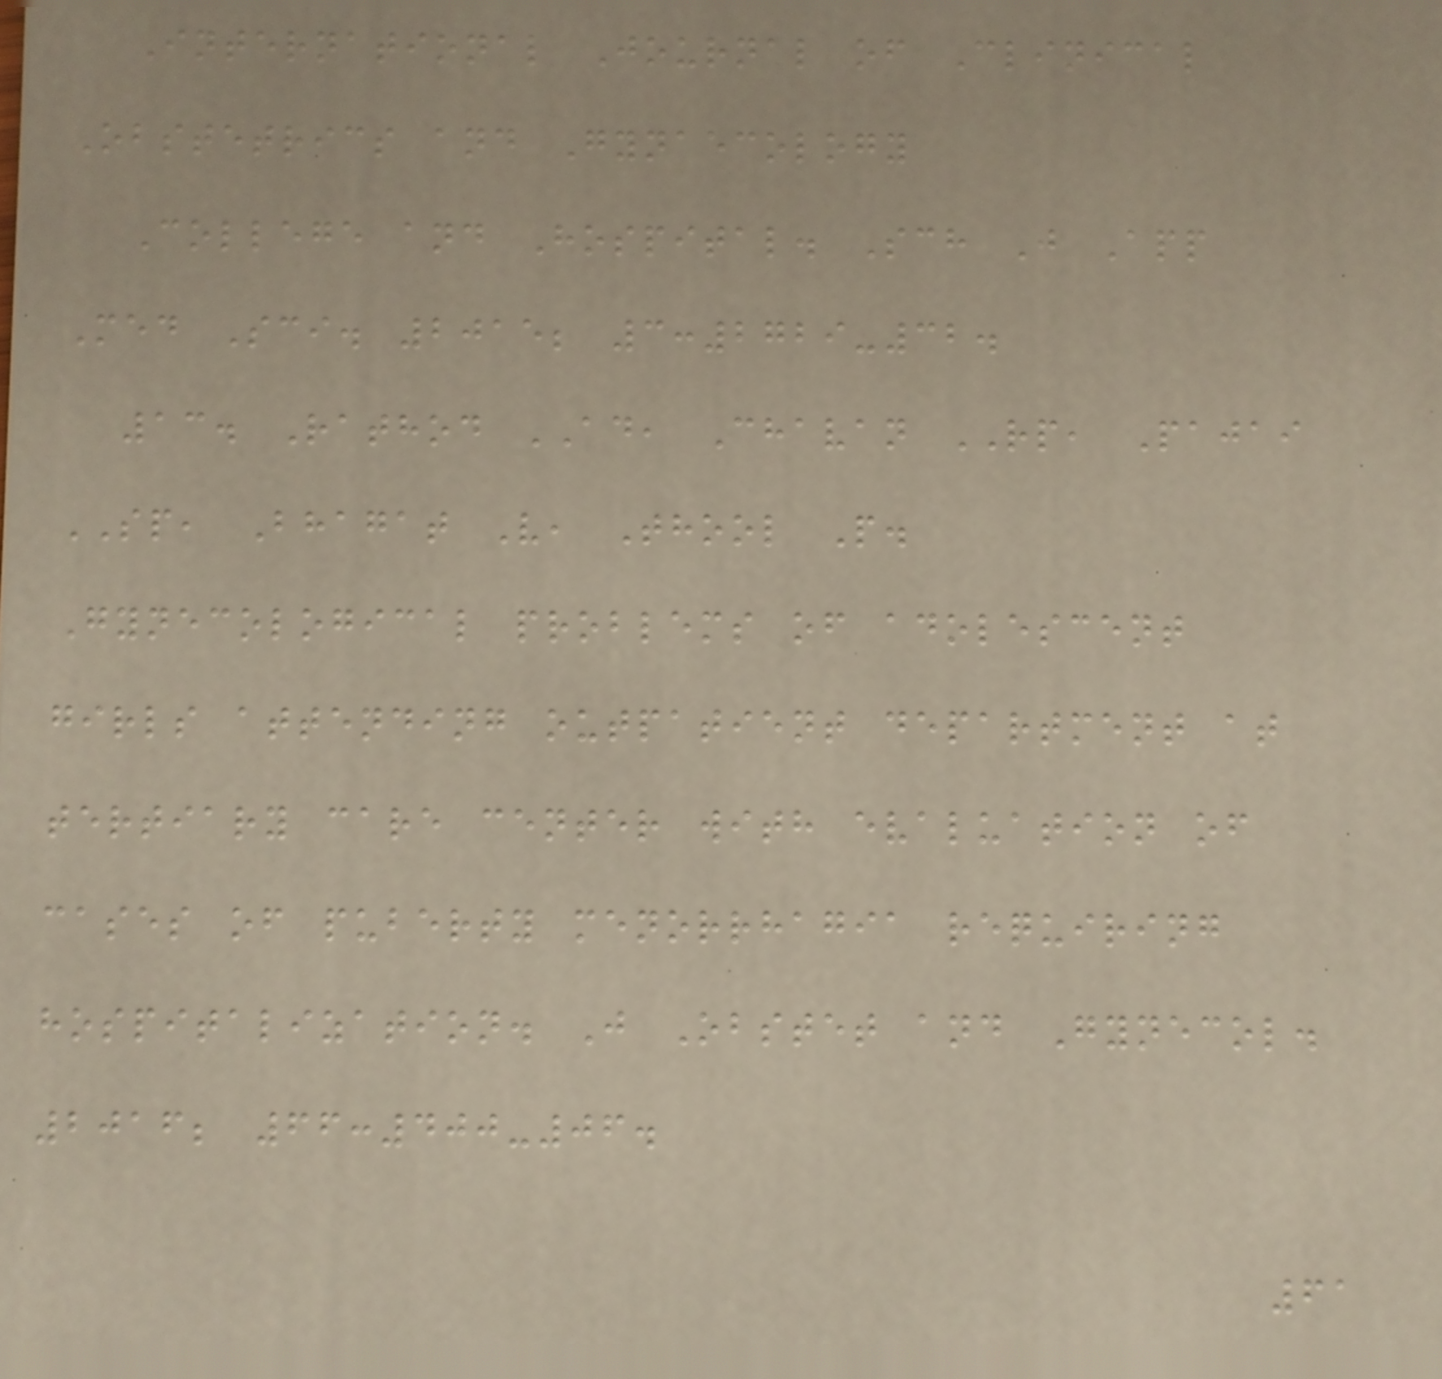International Journal of Clinical
Obstetrics and Gynaecology
College and Hospital. Sch J App
Med Sci. 2015; 3:2729-32.
13. Rathod AD, Chavan RP, Pajai
SP, Bhagat V, Thool P.
Gynecological problems of adolescent
girls attending outpatient department at
tertiary care center with evaluation of
cases of puberty menorrhagia requiring
hospitalization. J Obstet and Gynecol.
2016; 66:400-06.
61
